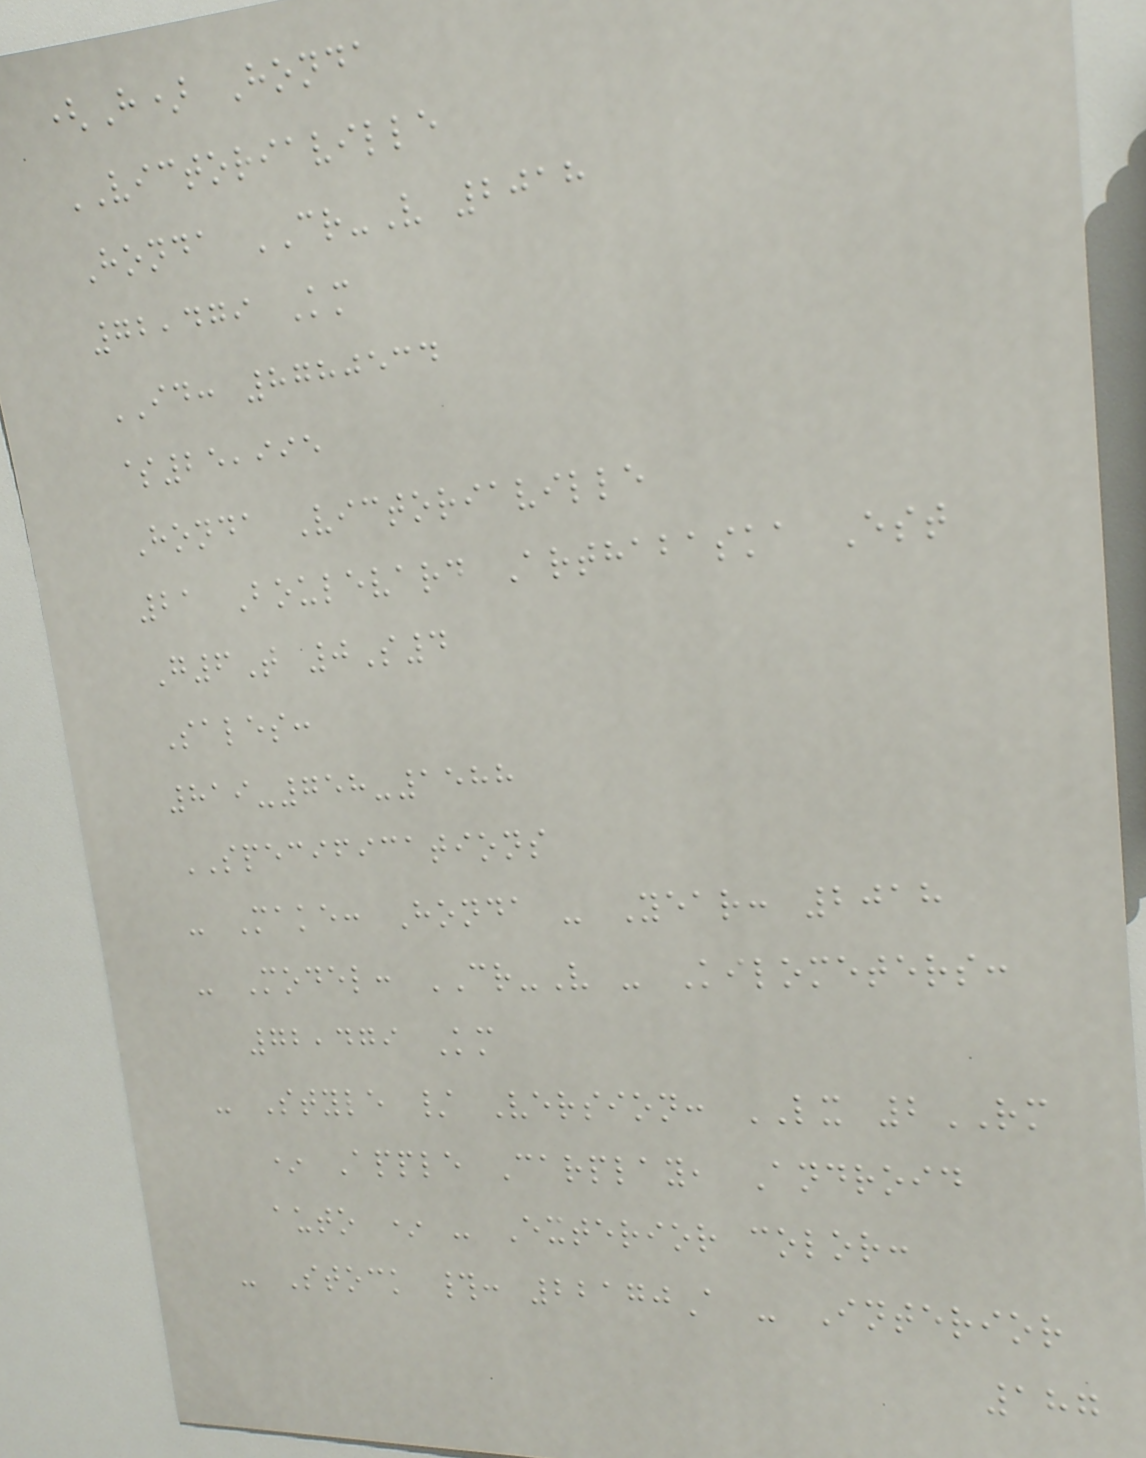(H) Honda
VICTORIAVILLE
Honda CR-V 2018
72,479 Km
ID: 8780534
$25,995
Honda Victoriaville
21 Boulevard Arthabaska Est
G6T 0S4
Sales:
819-758-1588
SPECIFICATIONS
- Make: Honda - Year: 2018
- Model: CR-V - Kilometers:
72,479 Km
- Style / Version: LX 2RM
* Apple Carplay, Android
auto * - Exterior color:
- Stock #: 22170A - Interior
187
